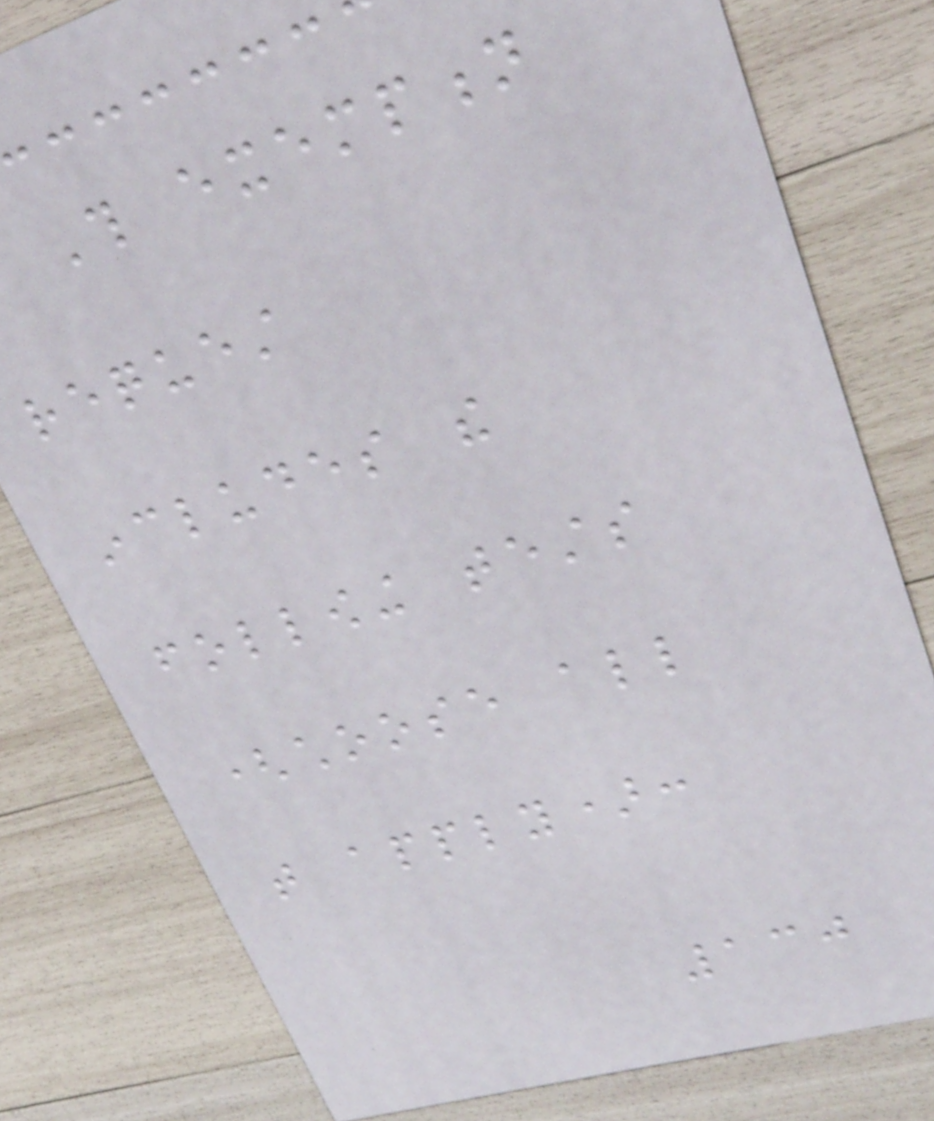This exemption
request
includes the
following tests
(choose all
that apply):
130
